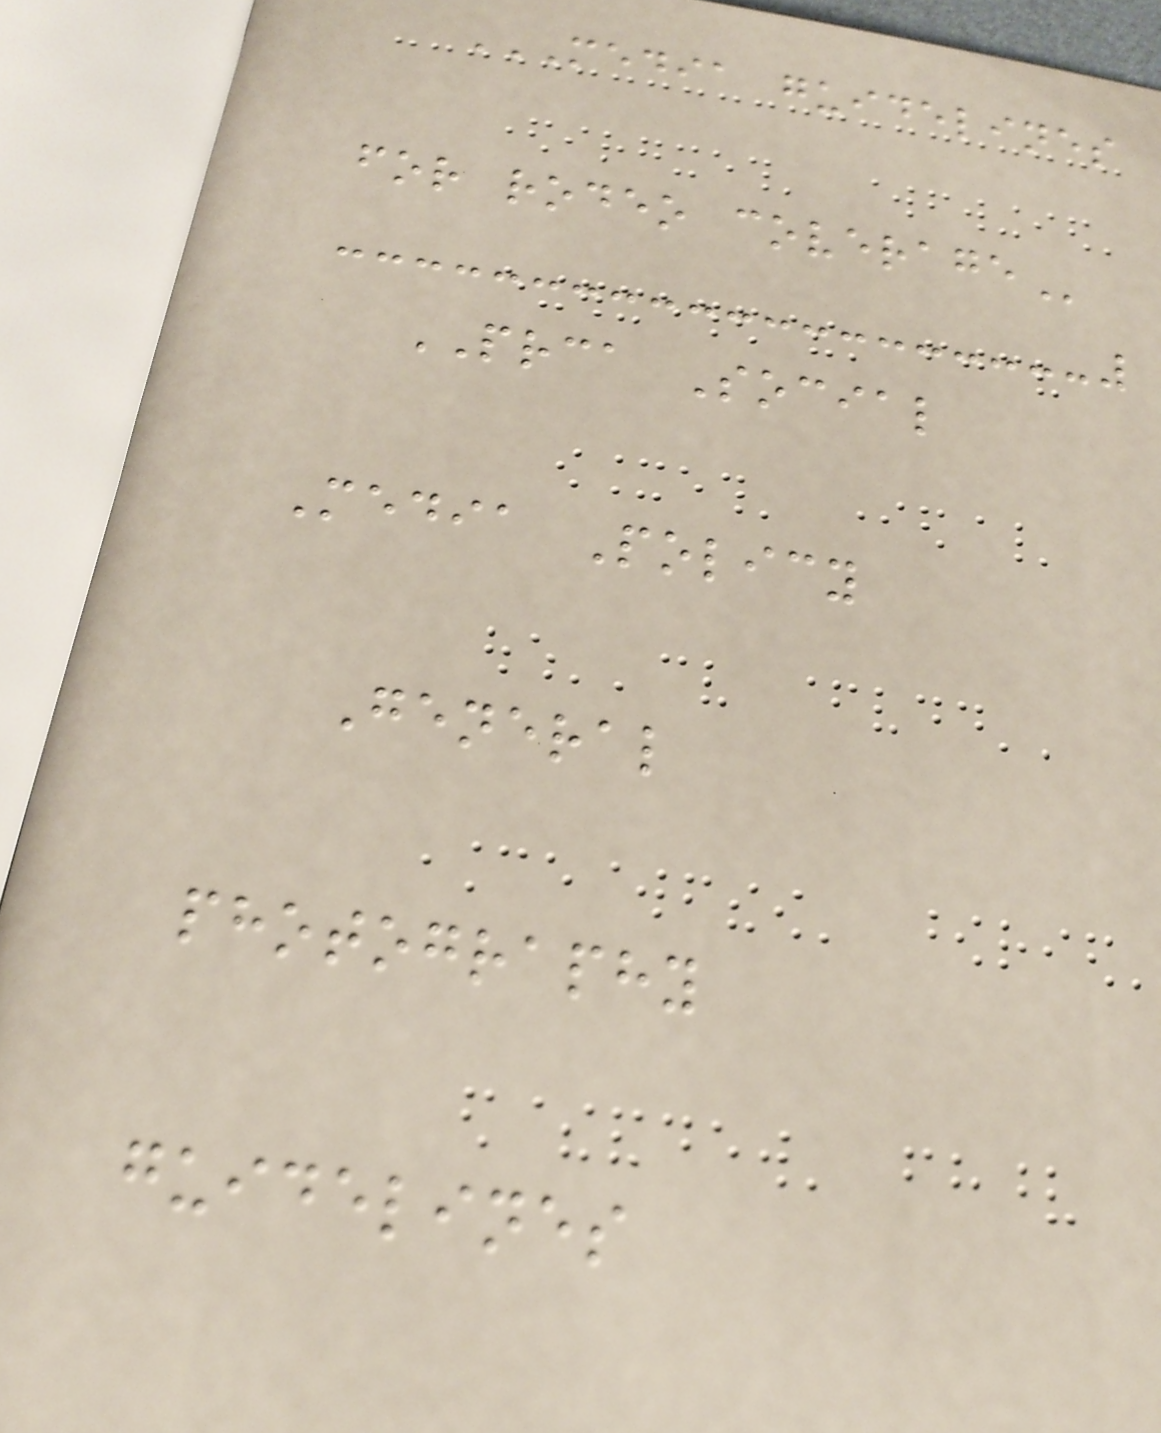MEDIA GUIDELINES
FOR RODEO COVERAGE
PRCA Social
Media Policy
General
photography
guidelines
